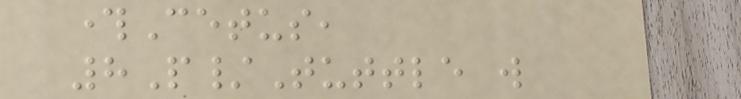throughCetus,
8P/Tuttle will
